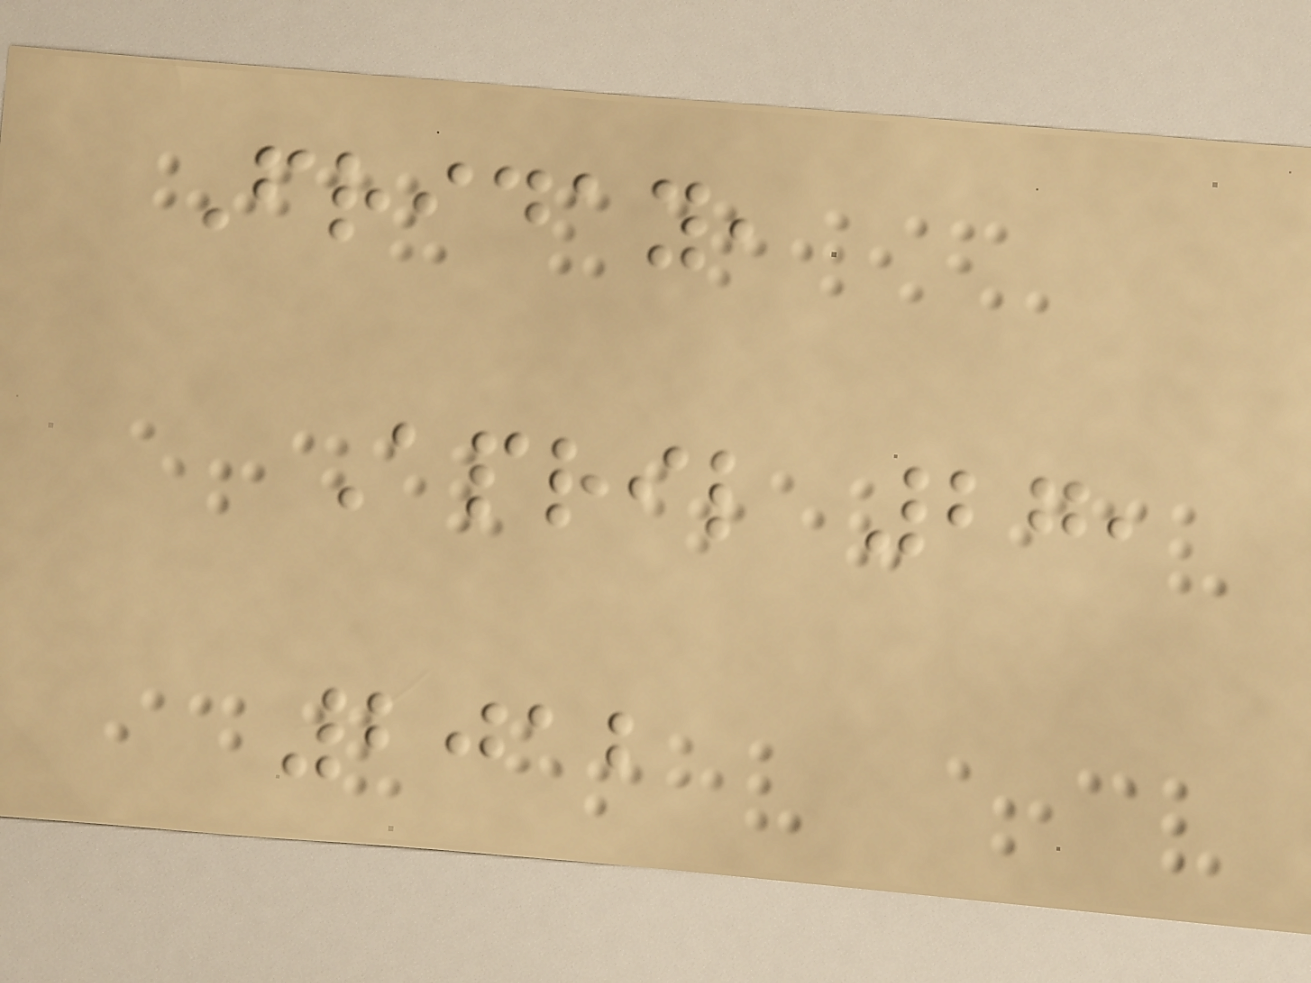Friday,
April 27,
2012
